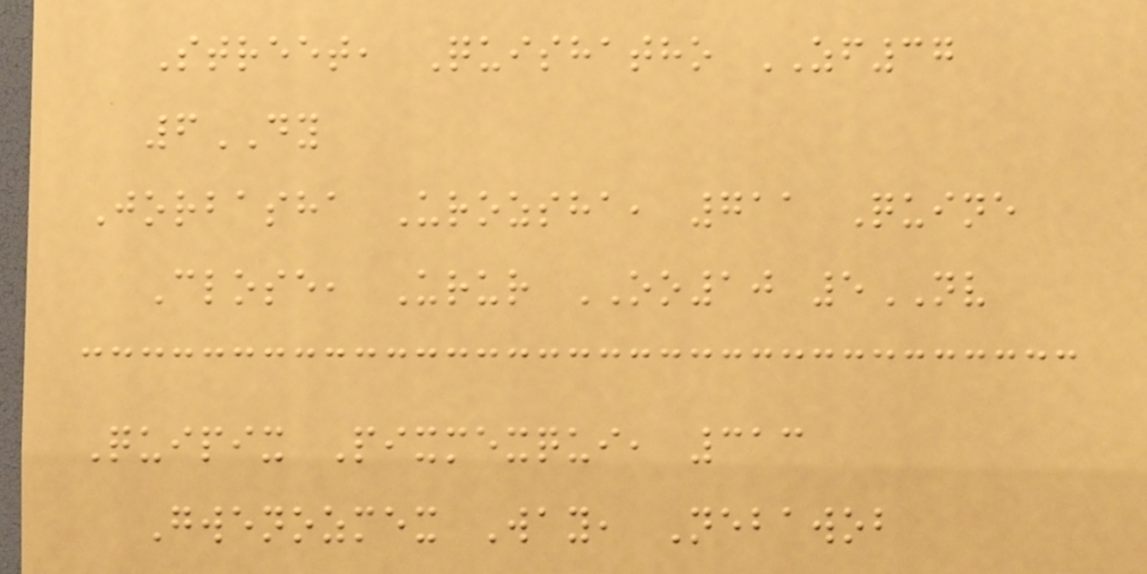Street, Quishatho ZF37
6DY
Jorbasha Urozsha, 711 Quine
Close, Urur OO10 5NV
Quipix Pixmexqui, 313
Gwenozmex Way, Nebawob
